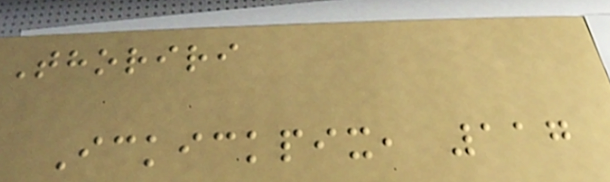Thoriri
Ickickpix, 117
